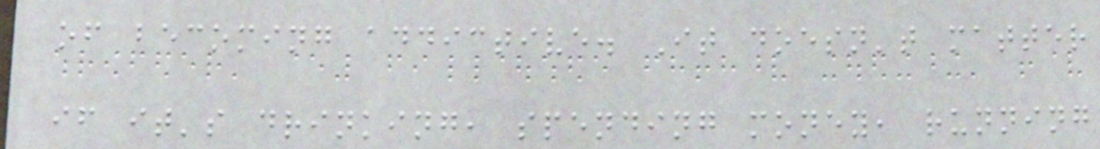of becoming addictive. It doesn't matter
if it's drinking, spending money, running
